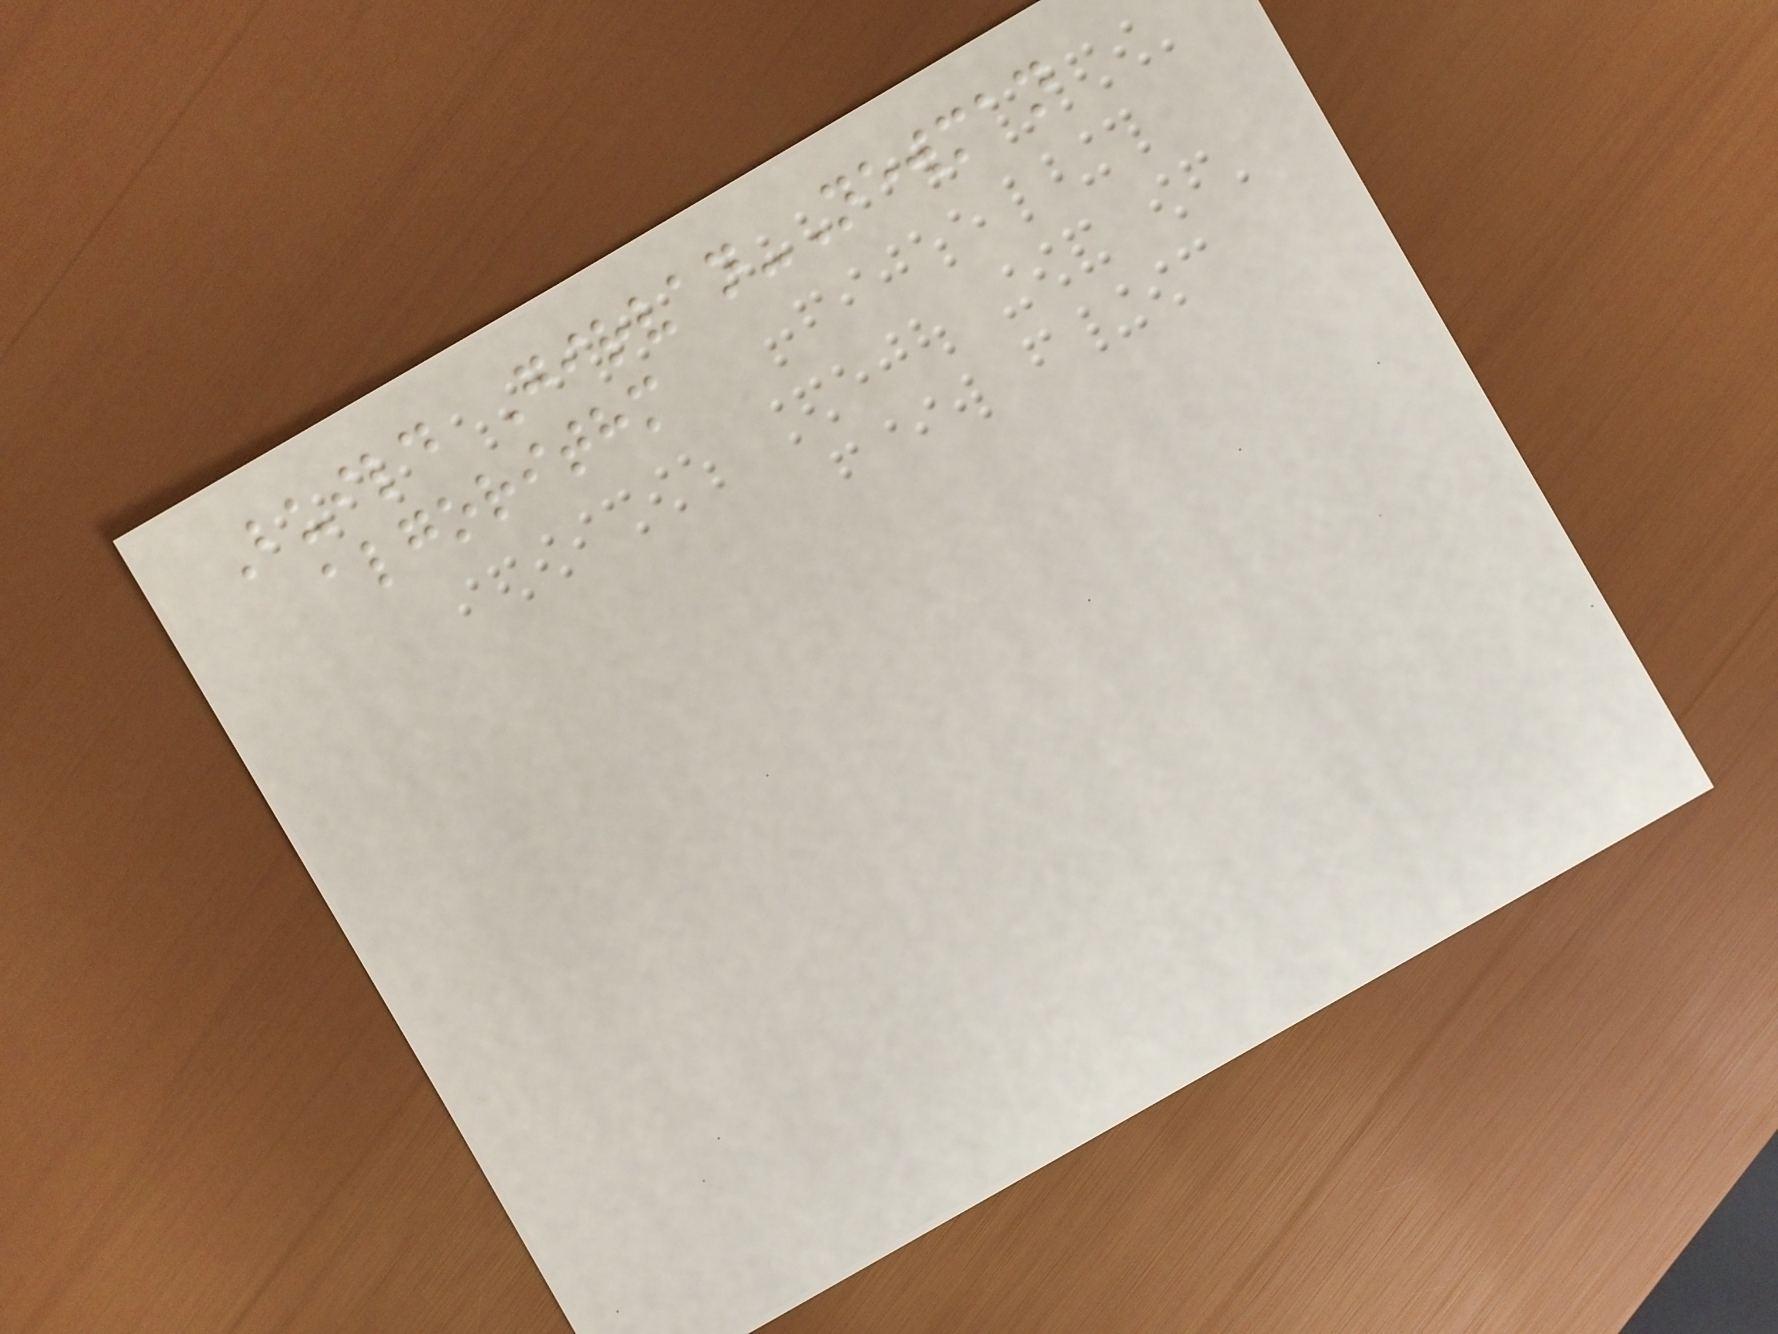Build Girvan-Newman
algorithm
